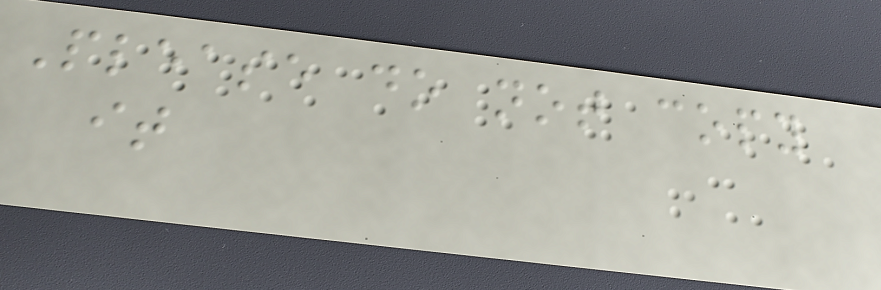Please do not copy
it
